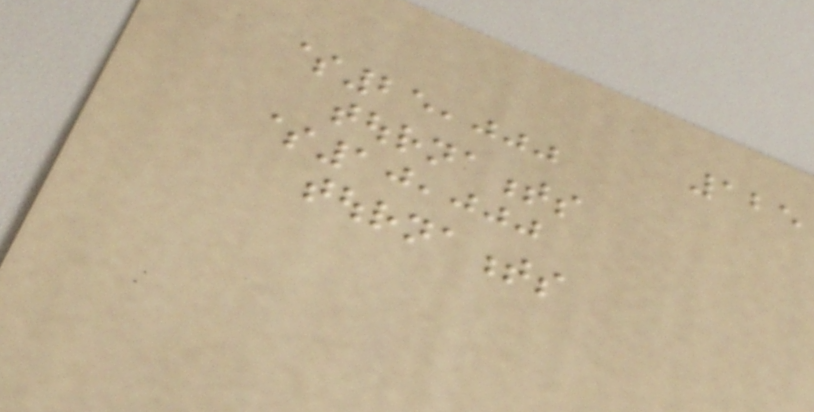125
$25,000
tournaments
$10,000
tournaments
